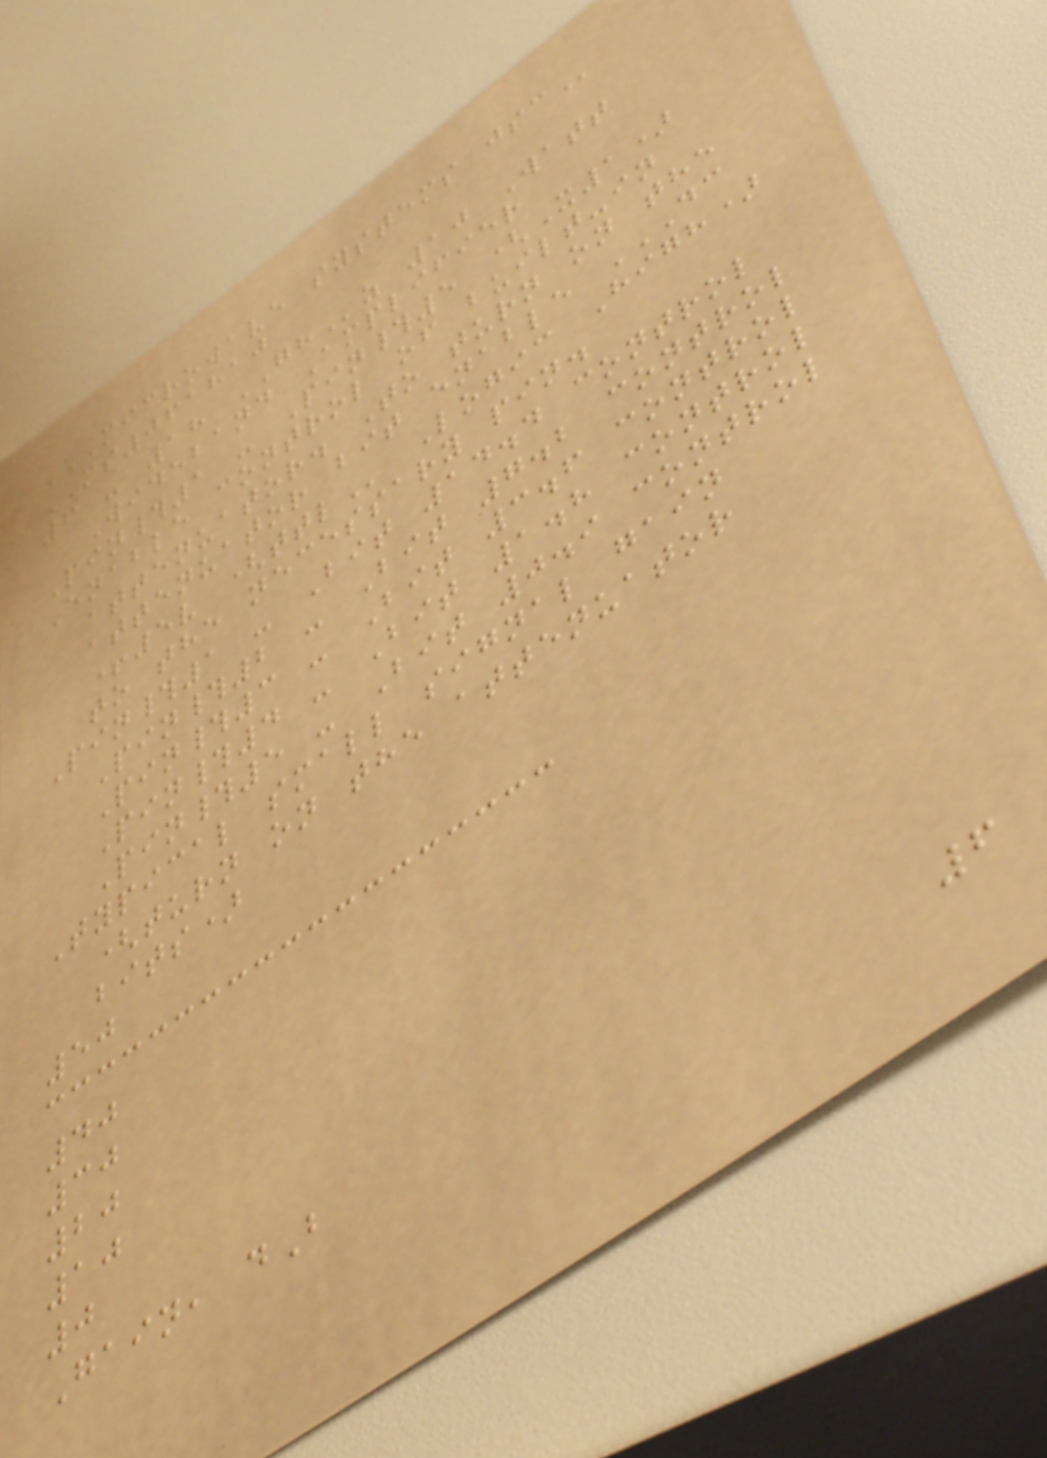MICROWAVE SYSTEMS JSC
MS061810
6 - 18 GHz 10 Watt
Wideband Amplifier
Pin#1 - Pin#5 (X1)
Enable control of built-in
attenuator. To turn on the
attenuator bit enable DC
+5V (TTL Logic High)
to the necessary pin.
Pin#1 - Bit 14.4 control
Pin#2 - Bit 7.2 control
Pin#3 - Bit 3.6 control
Pin#4 - Bit 1.8 control
Pin#5 - Bit 0.9 control
Typical small signal gain
(turn on the attenuator
bits)
50
40
30
20
10
0
Gain, dB
6
